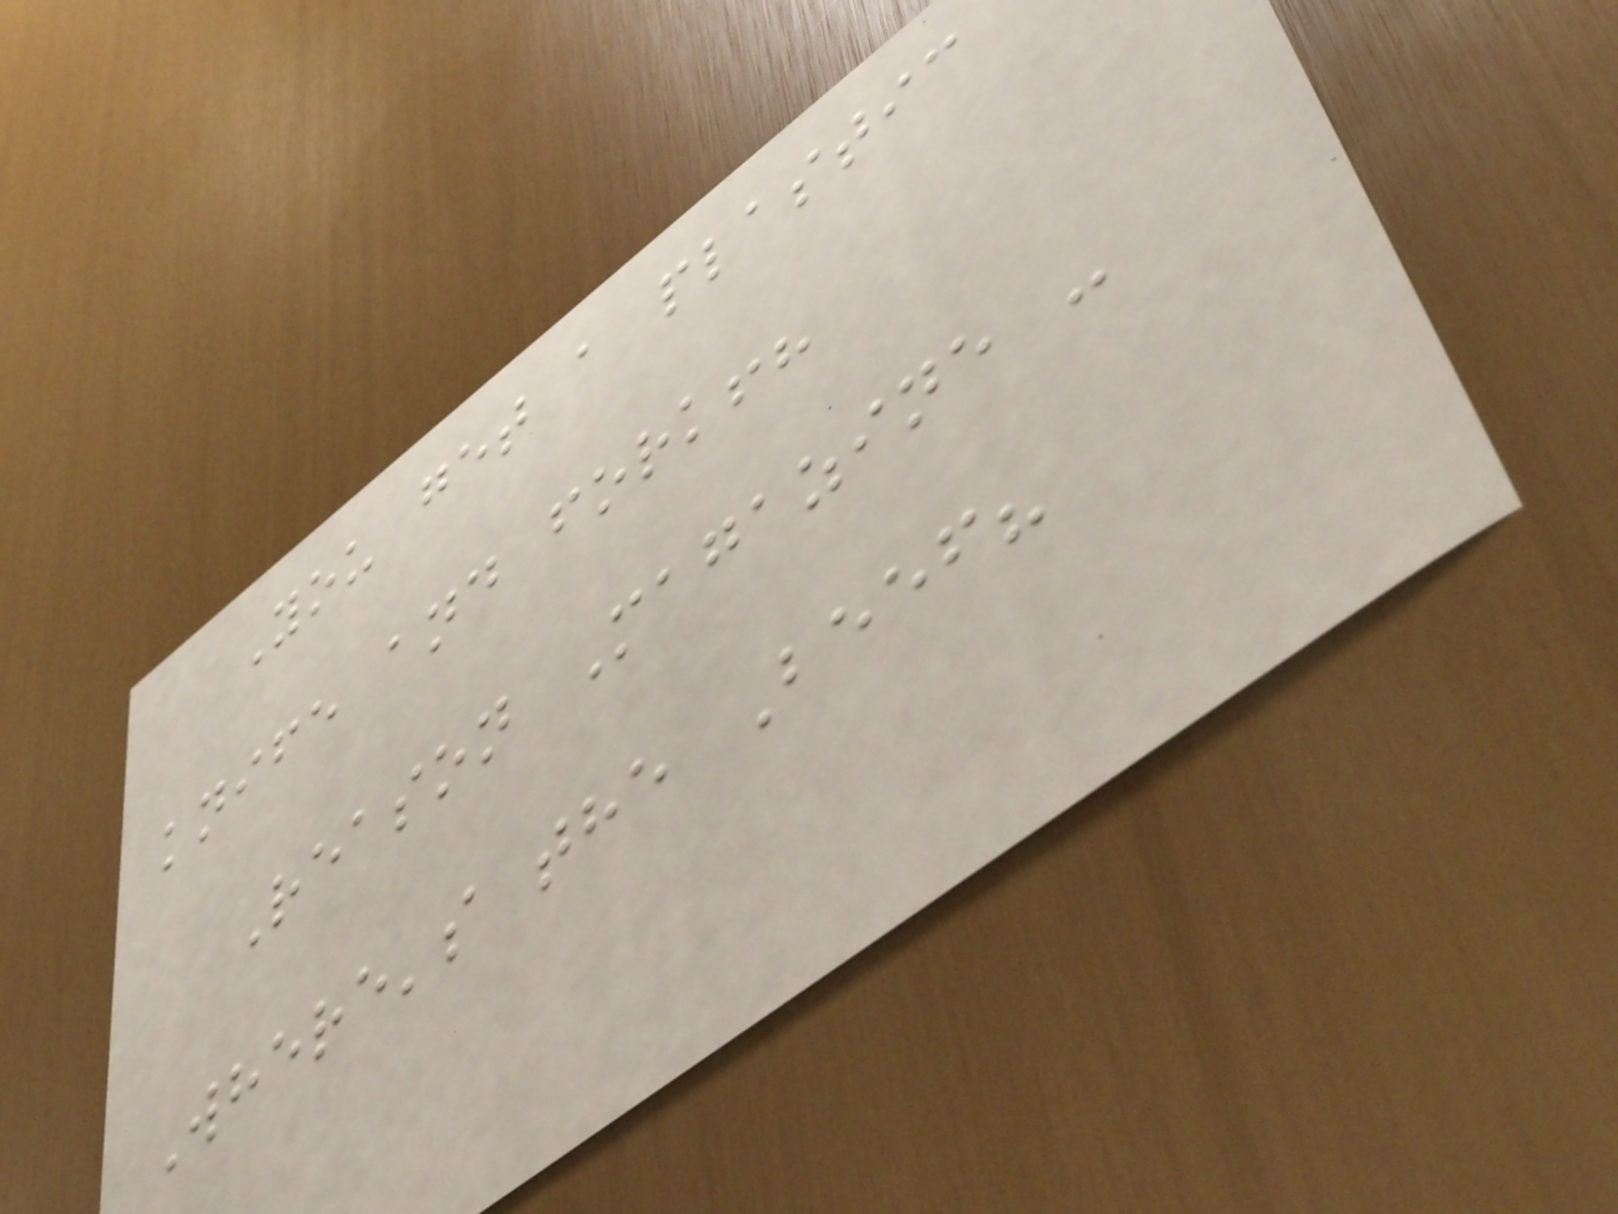You get a plastic
knife and fork!?
Reason Magazine -
Where's the Beef?
